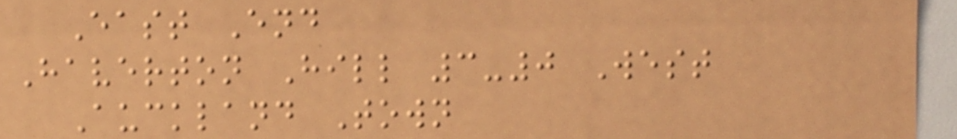East End
Haverton Hill 3-0 West
Auckland Town
